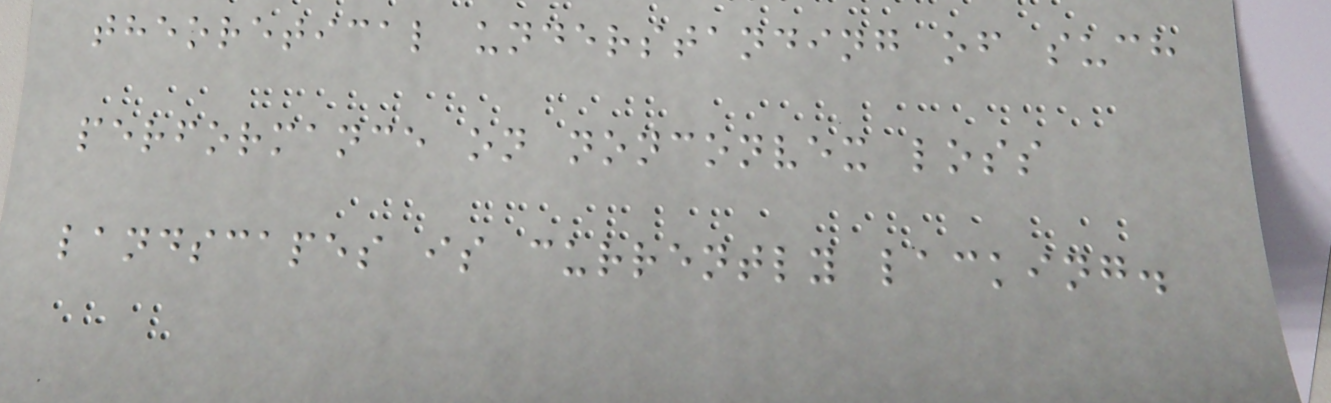theoretical understanding of such
performance on nonconvex loss
landscapes is currently lacking.
